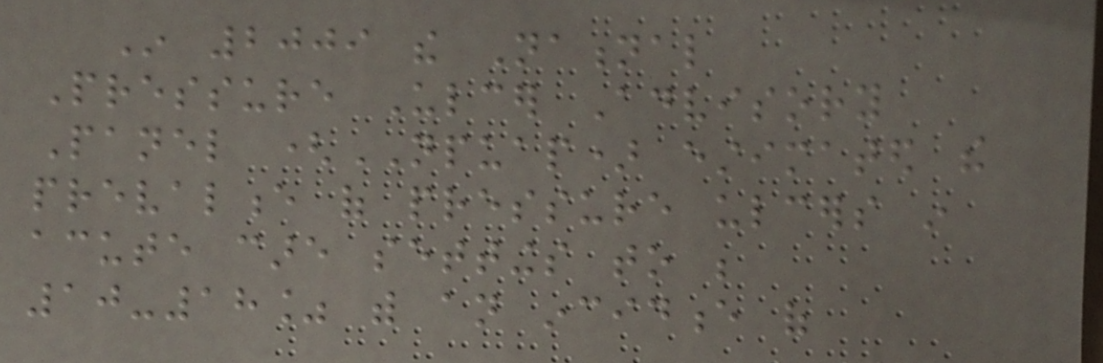In 2009 the National
Pressure Ulcer Advisory
Panel (NPUAP) estimated the
prevalence of pressure ulcers in
acute care settings to be
10-18% with an incidence of
